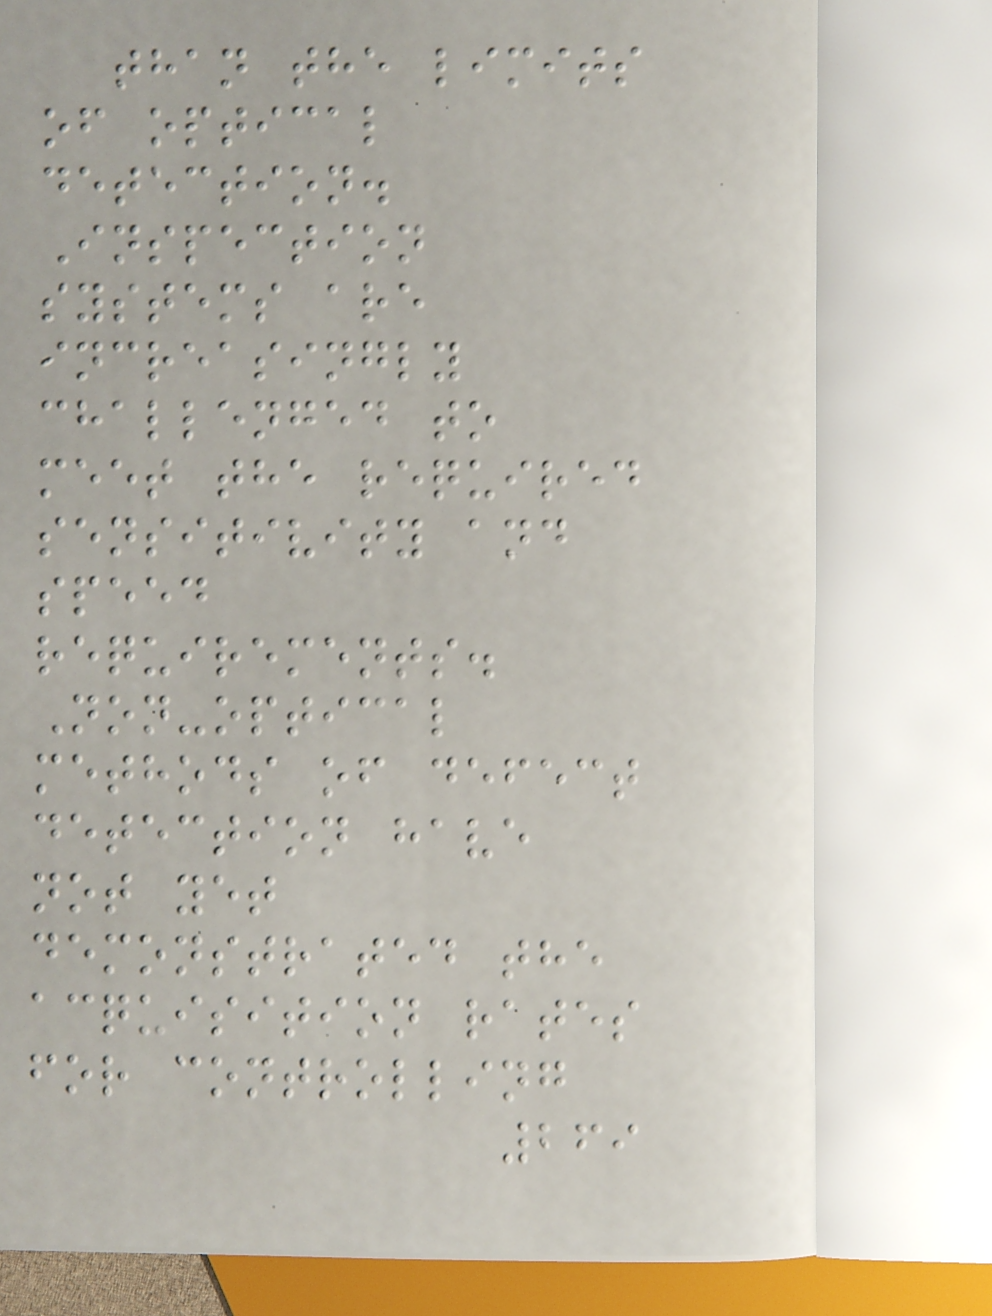than the limits
of optical
detection.
Inspection
systems are
increasingly
challenged to
meet the required
sensitivity and
speed
requirements.
Non-optical
methods of defect
detection have
not yet
demonstrated the
acquisition rates
for controlling
269
